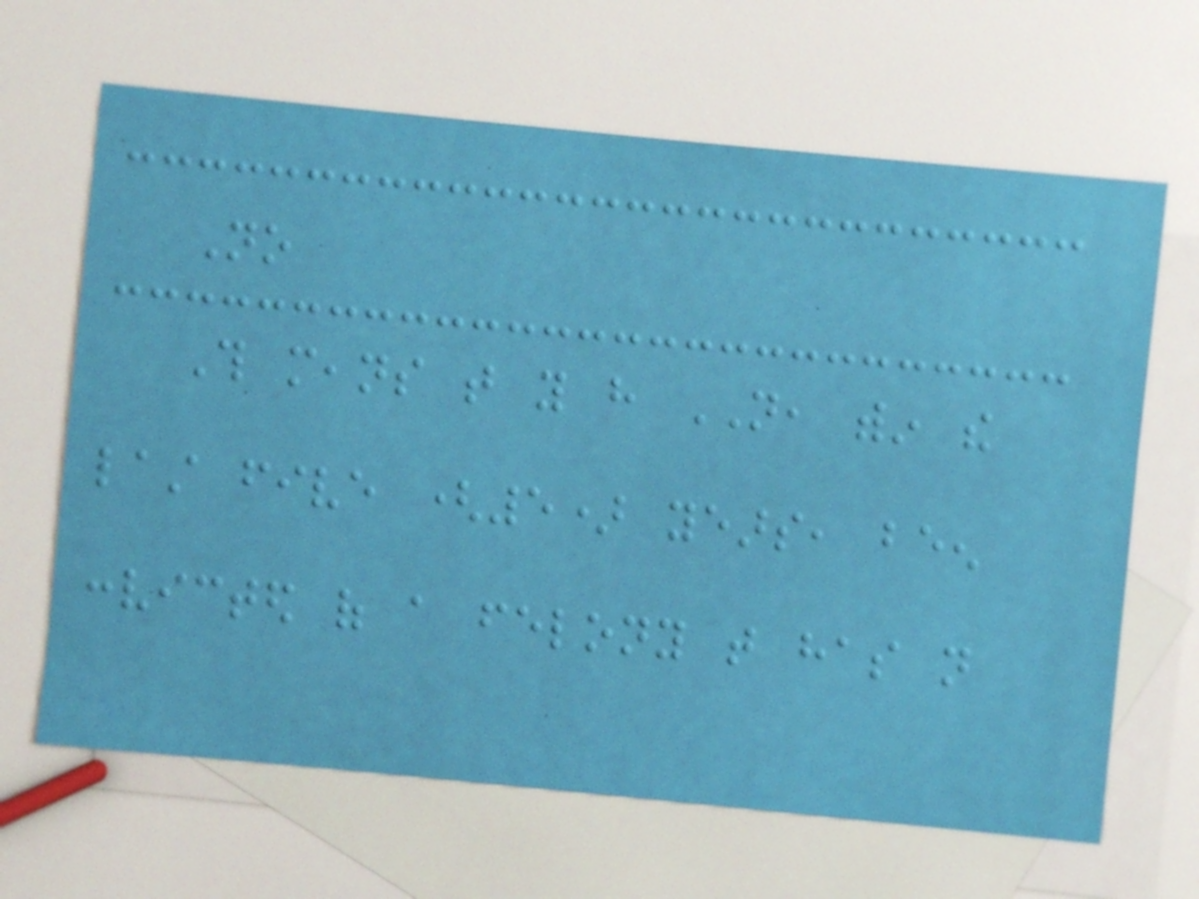No
This means that you have NOT, within the
last five (5) years, been
convicted of a felony that has not
